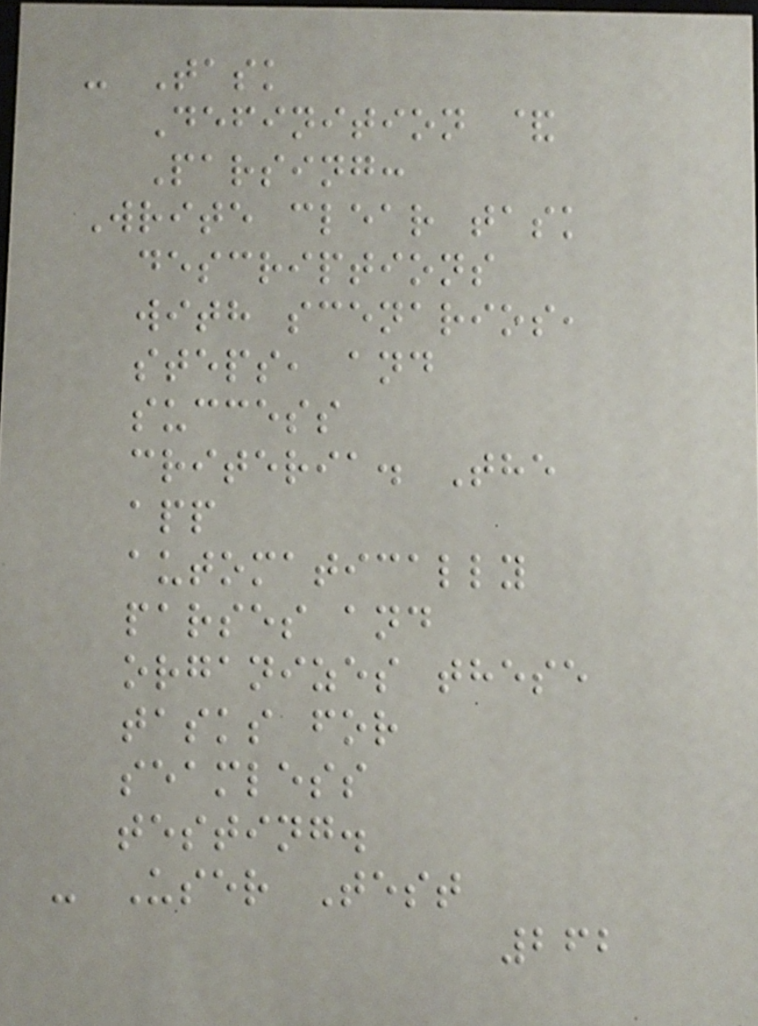- Task
Definition &
Parsing:
Write clear task
descriptions
with scenarios,
steps, and
success
criteria. The
app
automatically
parses and
organizes these
tasks for
seamless
testing.
- User Test
262
